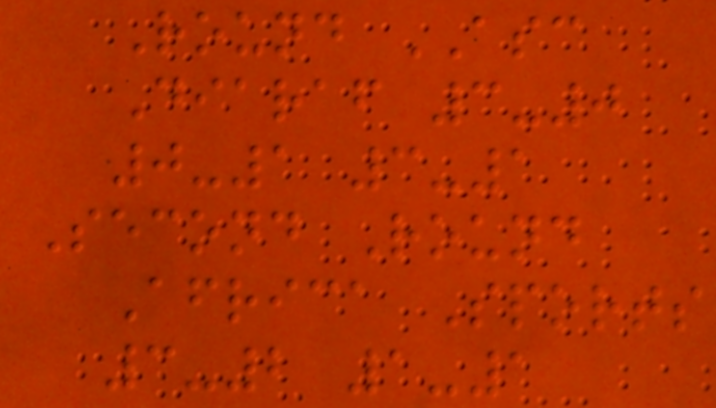Round ASC
Diaraf 3-0
0-1 3-1
Second Round
Africa Sports
3-2 1-1
